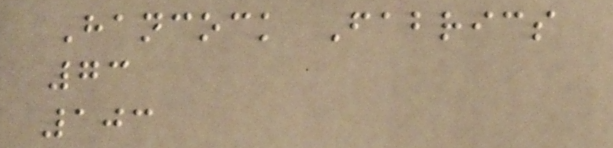Hancock Fabrics
73
103
